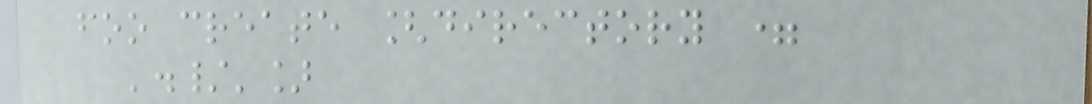foo create [directory =
'./']
